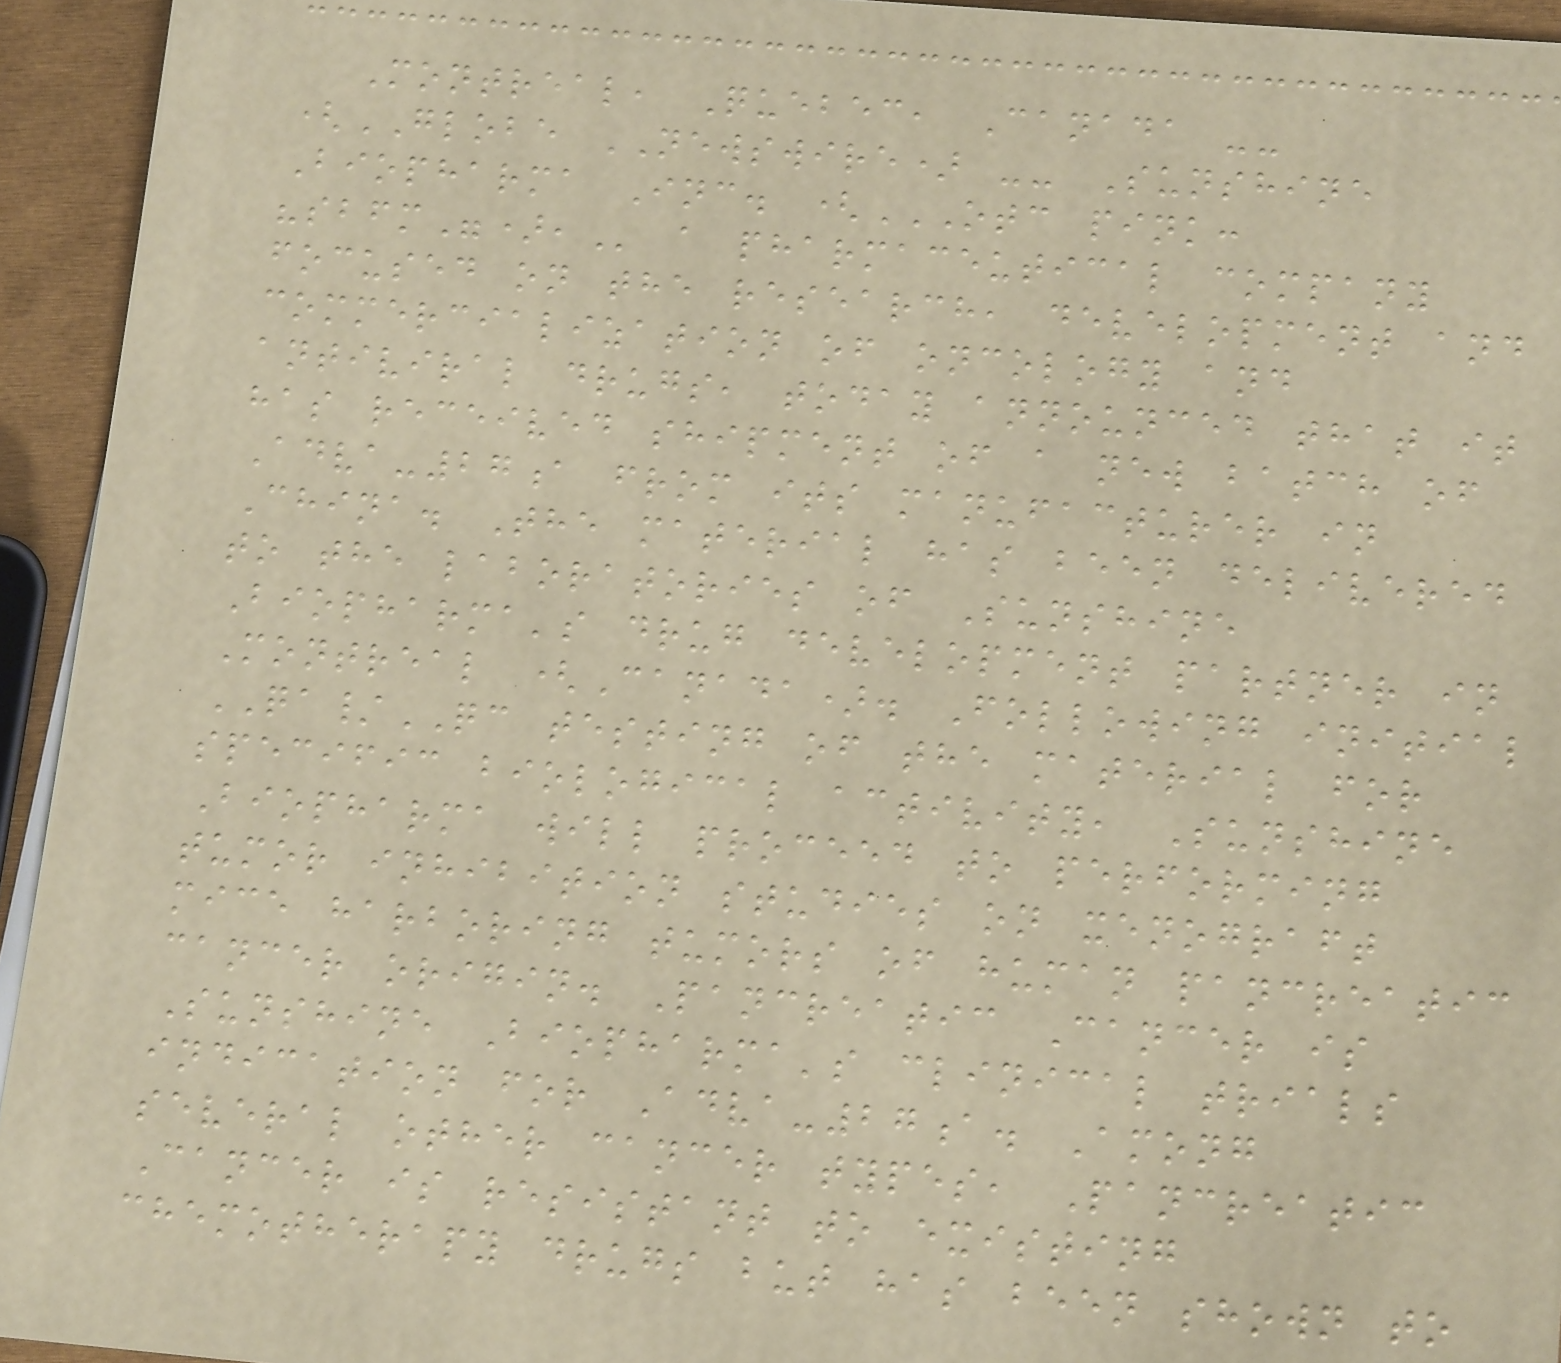Montreal, Quebec, Canada --
(GLOBE NEWSWIRE) -- Sunshine
Biopharma Inc. (OTC PINK:
"SBFM"), a pharmaceutical company
focused on the research, development and
commercialization of oncology and
antiviral drugs, today announced that it
has received shipment of a new batch of
Adva-27a from its manufacturer in
China. The material has been delivered
to the laboratories of Sunshine
Biopharma's drug development partner in
Montreal (Canada). Following initial
QA/QC testing of the material for
specific biological activity, Sunshine
Biopharma will proceed to performing
tumor inhibition studies on xenograft
mice harboring tumors of human pancreatic
cancer origin. Pancreatic Cancer is
Sunshine Biopharma's clinical trials
indication for Adva-27a. Among
several other cancer types, Pancreatic
Cancer is resistant to existing
chemotherapy drugs but has been shown to
